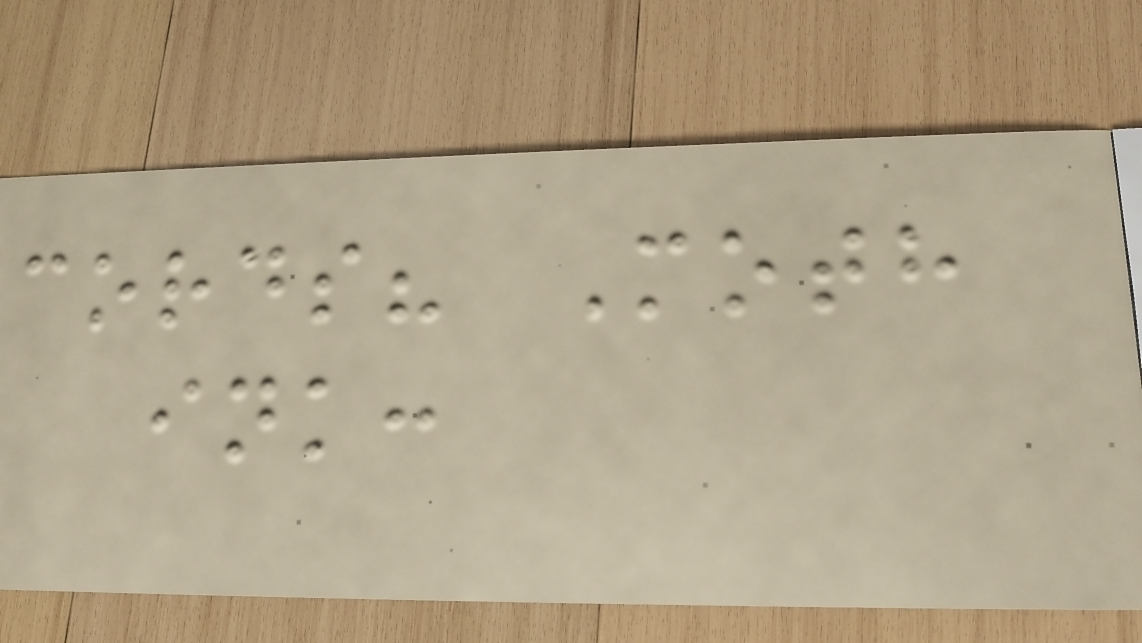cords? Moth
ink:
